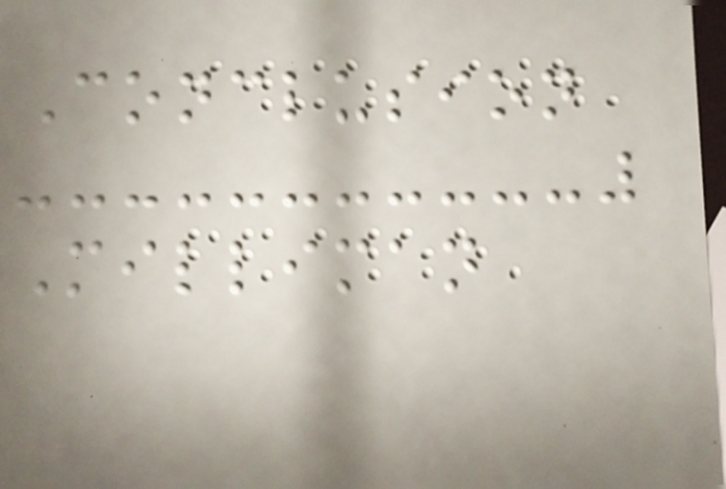Conclusion
Milliman
